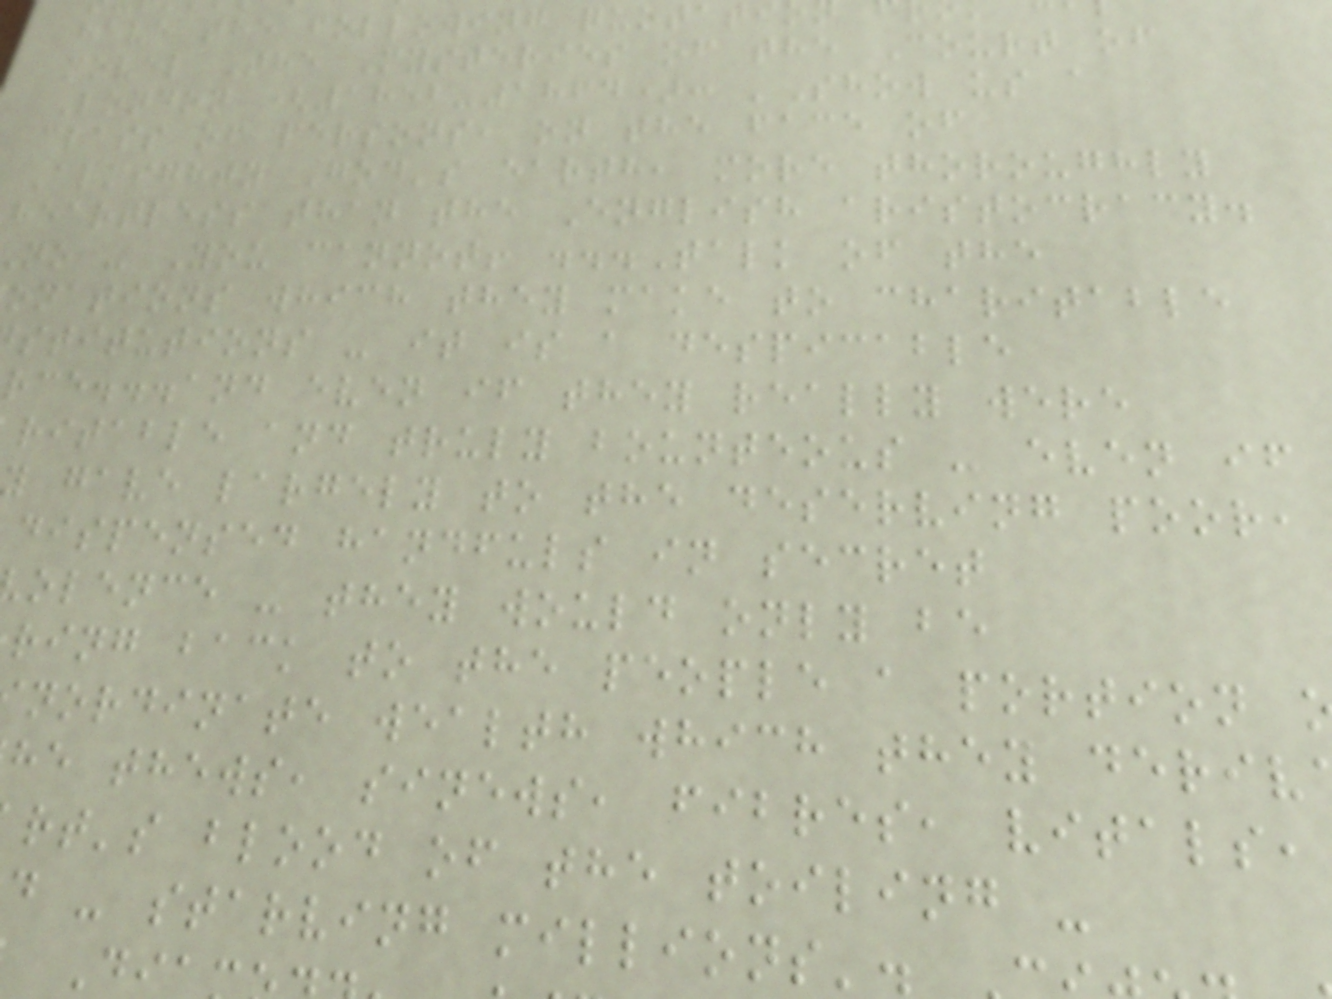have the following quotati
novel The Mysteries of the Court of
London (1852-1864): 'Show us a
class of persons, on the face of
Almighty God's earth, more thoroughly
heartless than the English aristocracy.
no - You cannot! ...Talk of the
onations which they make to charitable
stitutions - it is a despicable
rce...and even if they really were
ritable and truly bounteous - even if
y gave largely to the deserving poor,
dispensed handfuls in secret
olence - they would only be
ring back to the people a portion
nordinate wealth which they deriv
he thews, sinews, fibres, vitals,
rt's blood of the toiling -
d - starving millions'.
